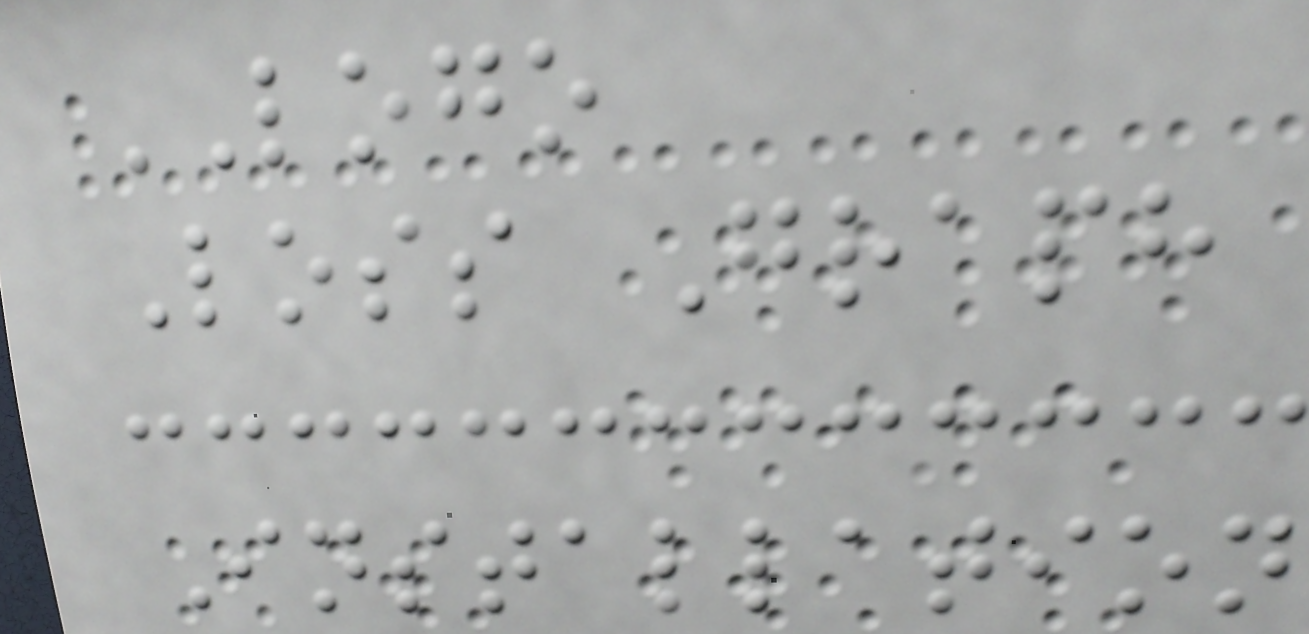LOGO
Loss Graph
Installation
